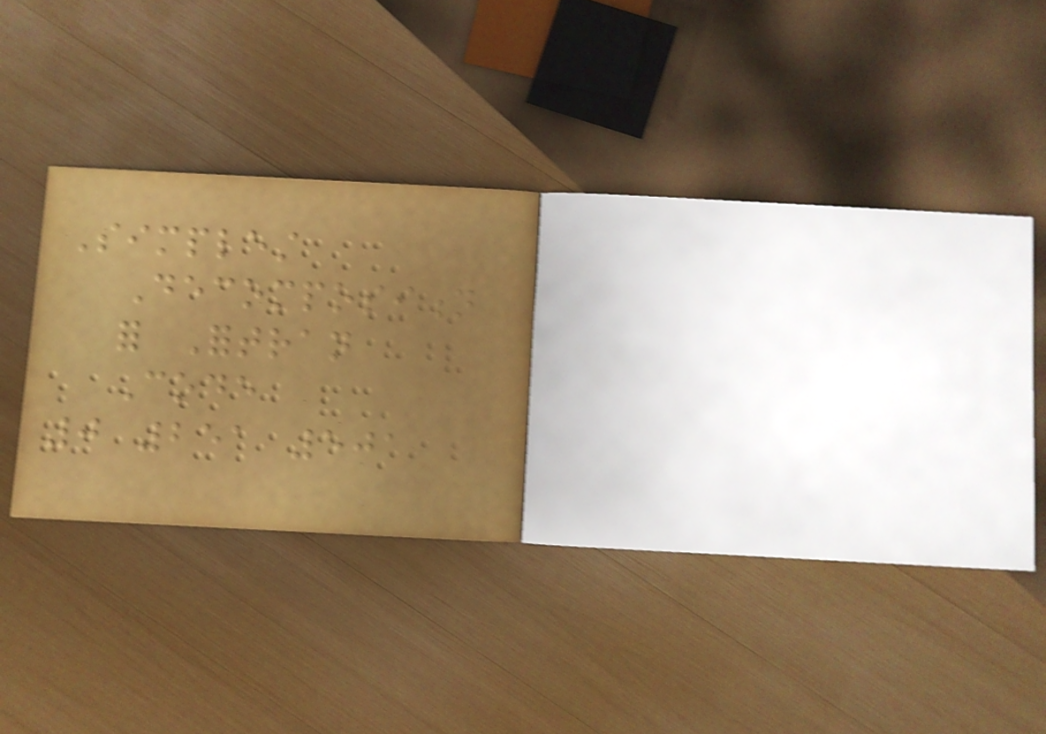Simplest
Decomposition
for Fortran
Code
0 251 501
